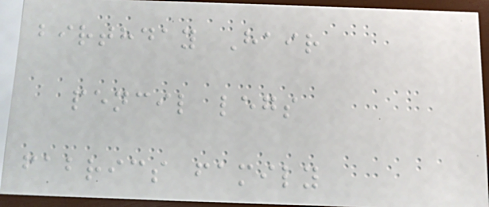birthday Hair
pencil legs
fabrics family
